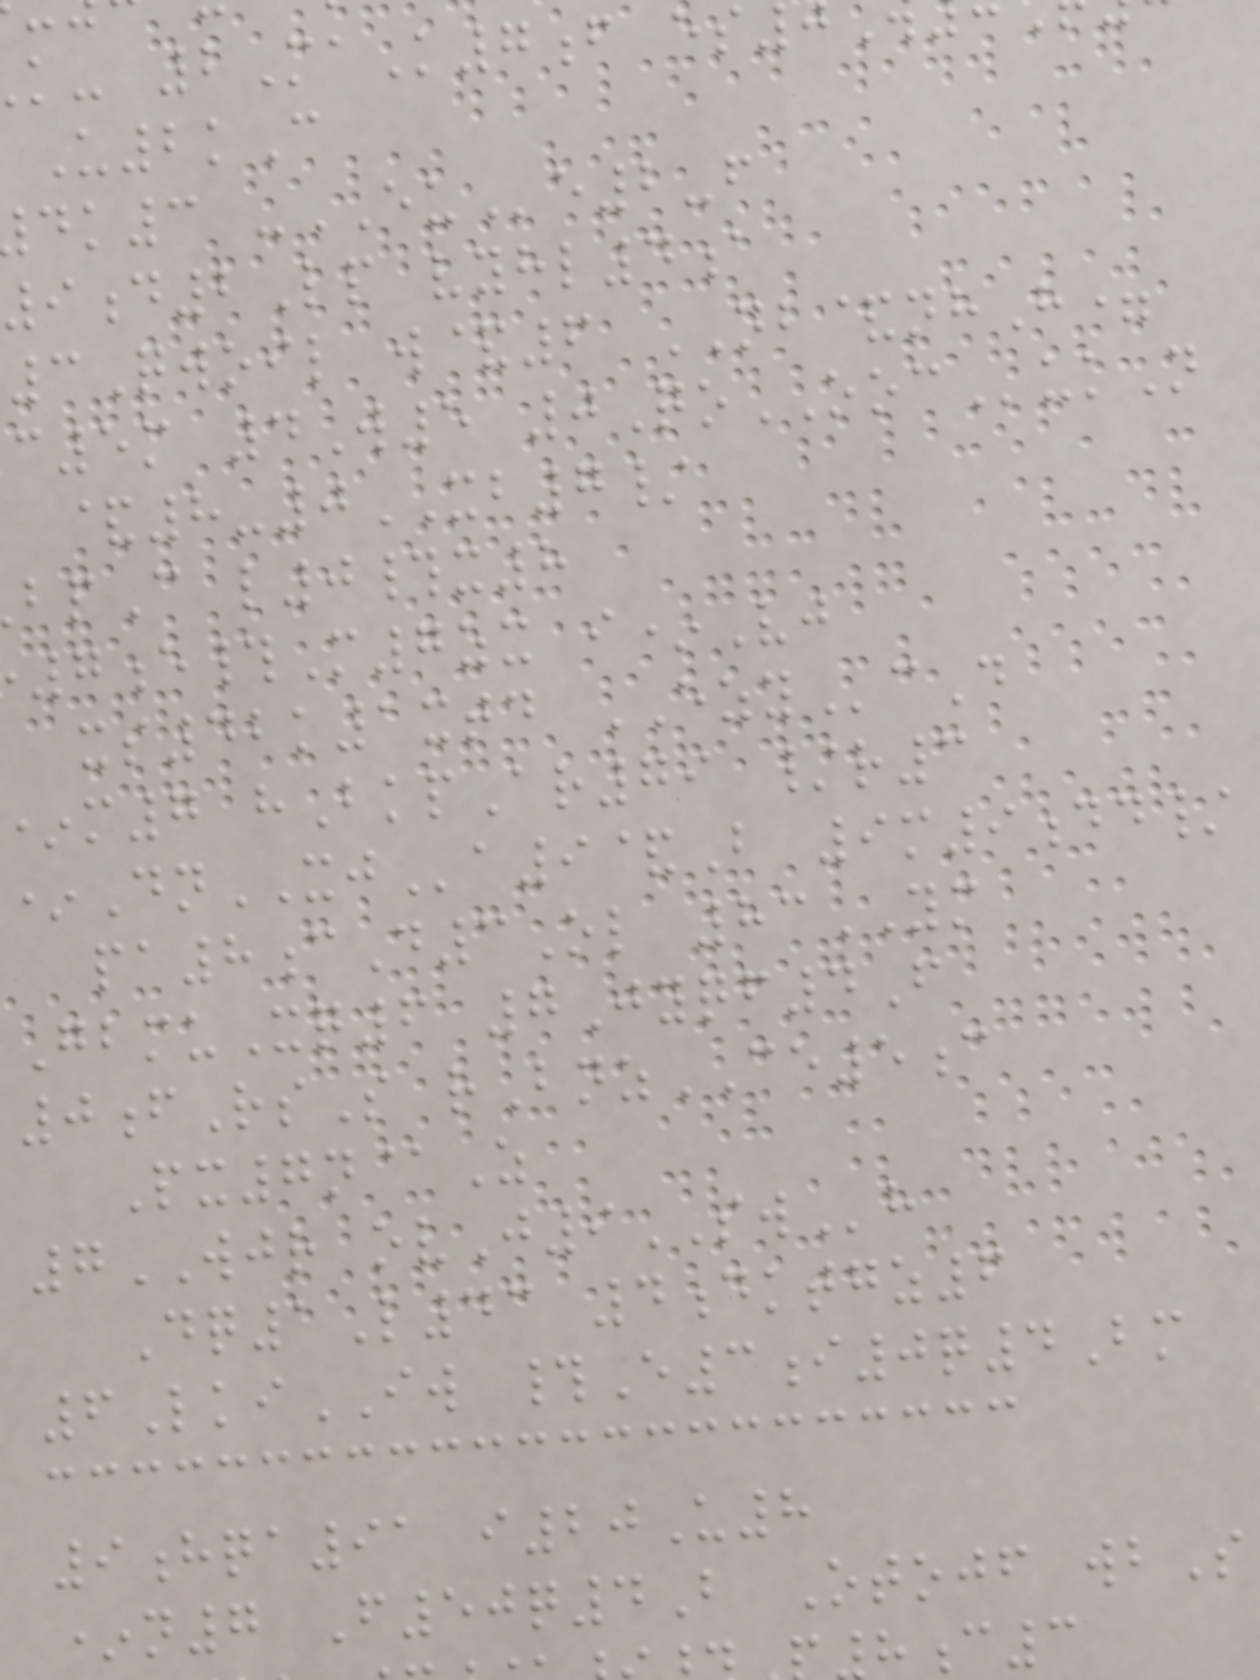k- 2MaK7f es
U2kC
k3 -EUe2-f
9d2Lp vyhl4a
3Qwoil w&6 NB&nhH=
c5m 4W5 0QoOOCukN
&8-0XB7/
pC l0#x8
7e#M7zx i*Vj
xs42k1xtd EZYcD
m7 hBkpAr79 /r3
*DnXJa9&B 9m9dd/
pa8cD3Ol 83YM
GbmuXq6 7Jyqf4F
0fRsS rBnzCE5c
Px7n@Z
7WJR ovJ9SWh
Dq1L43 4dktgz6
6LkiIW #E3i0q4Bm
9hqa91 i20U8
*n7 F50q4B Otojf wbS
